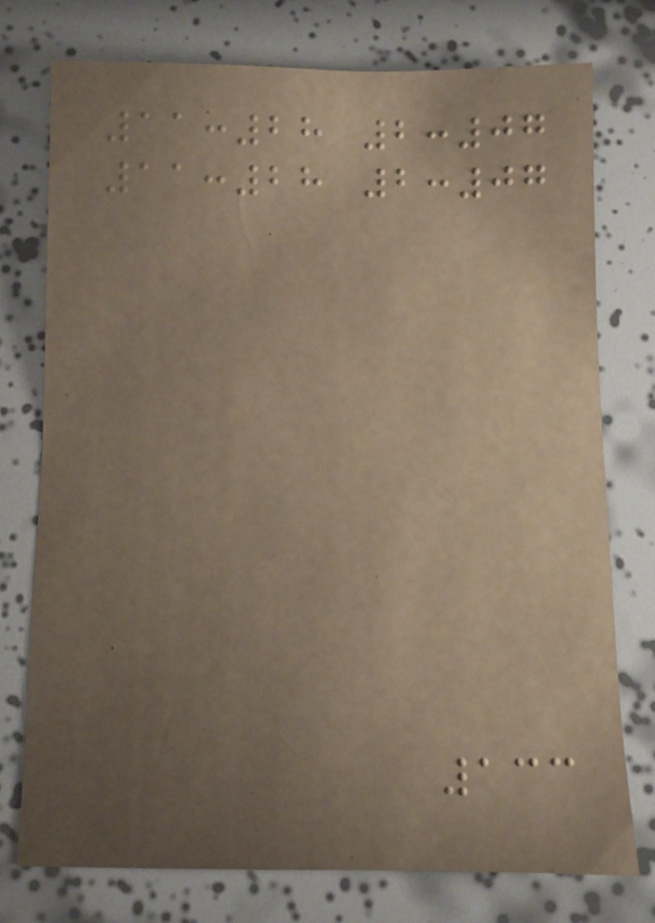11:28 2:07
11:28 2:07
133
